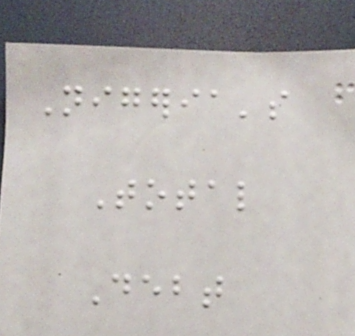Nigeria's
Total
Debt
